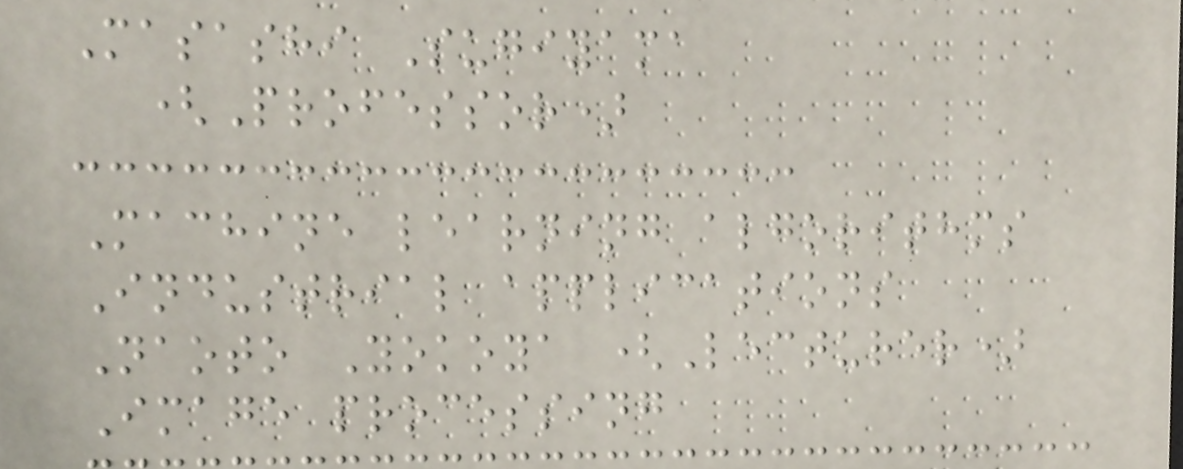Masashi Sugiyama
(Professor)
Machine learning algorithms
Industrial applications
Naoto Yokoya (Lecturer)
Image processing
